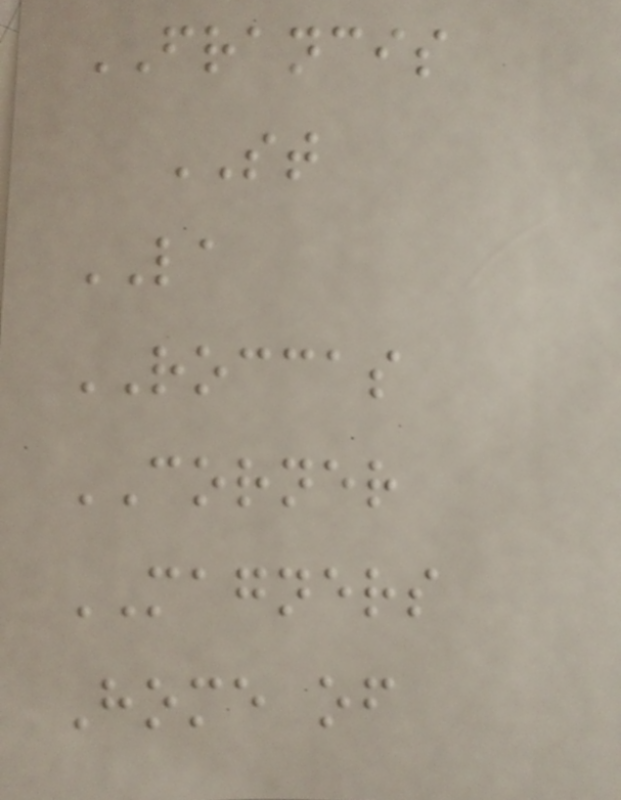FRANCIS
ST
LA
ROCCAS
CORNER
MAGNERS
Home of
